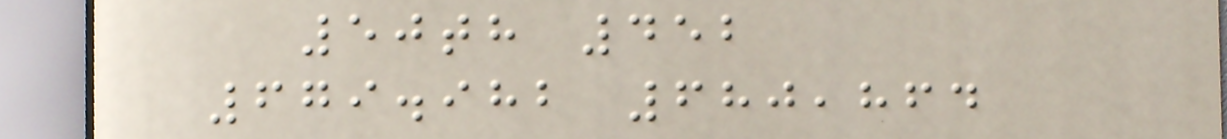50th 452
679.982 680,864
